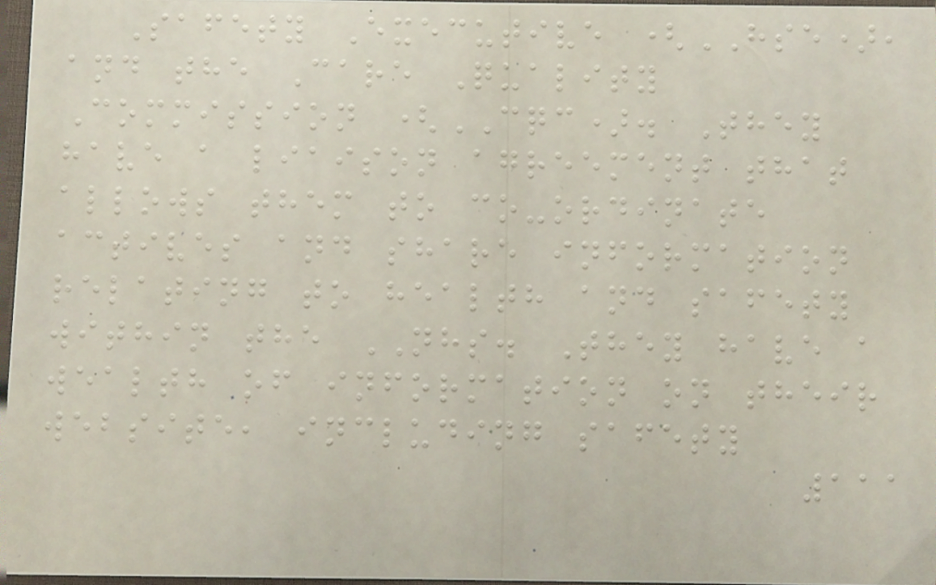Safety Executive (HSE),
and the Care Quality
Commission (CQC). They
have a liaison agreement that
allows them to co-ordinate
actives and share information
relating to health and safety
within the NHS. They have a
wealth of information on their
website, including safety
111
